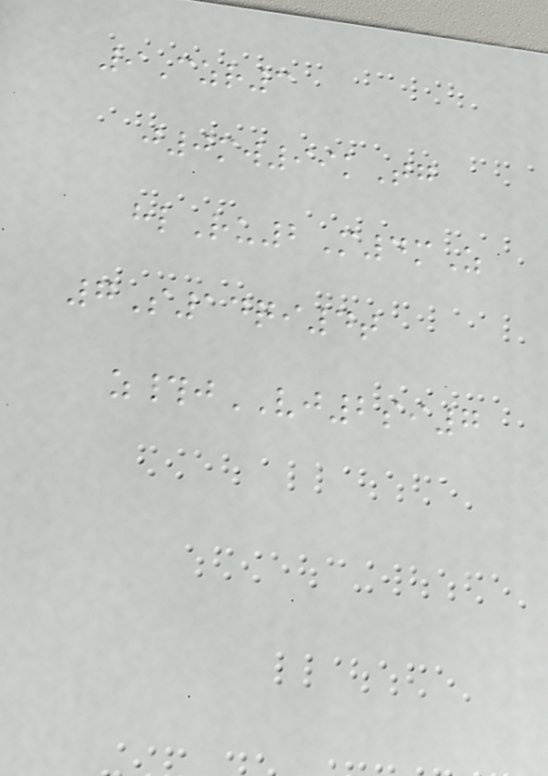9Czr3
j0mw99kTg
hlRu2M4mZ
7S14qi4t
z#jVJ2si7
